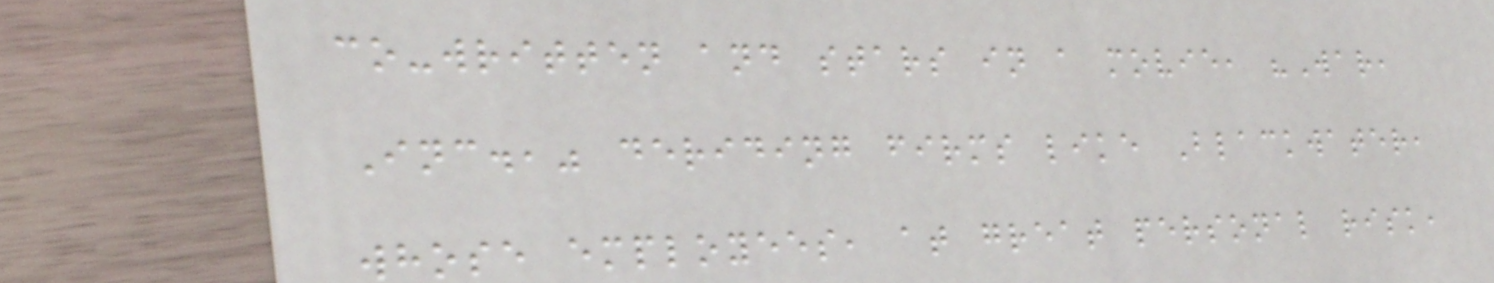co-written and stars in a movie, "War,
Inc.," deriding firms like Blackwater,
whose employees, at great personal risk,
